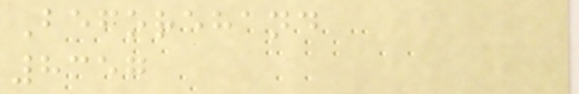Beforehand
8357
